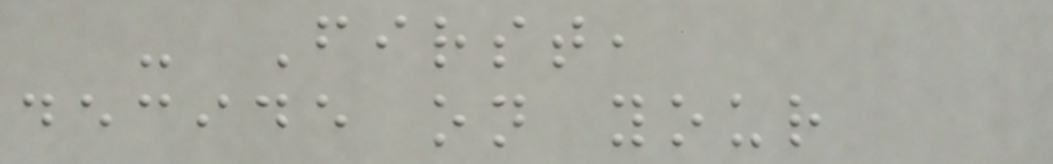- First,
decide on your
